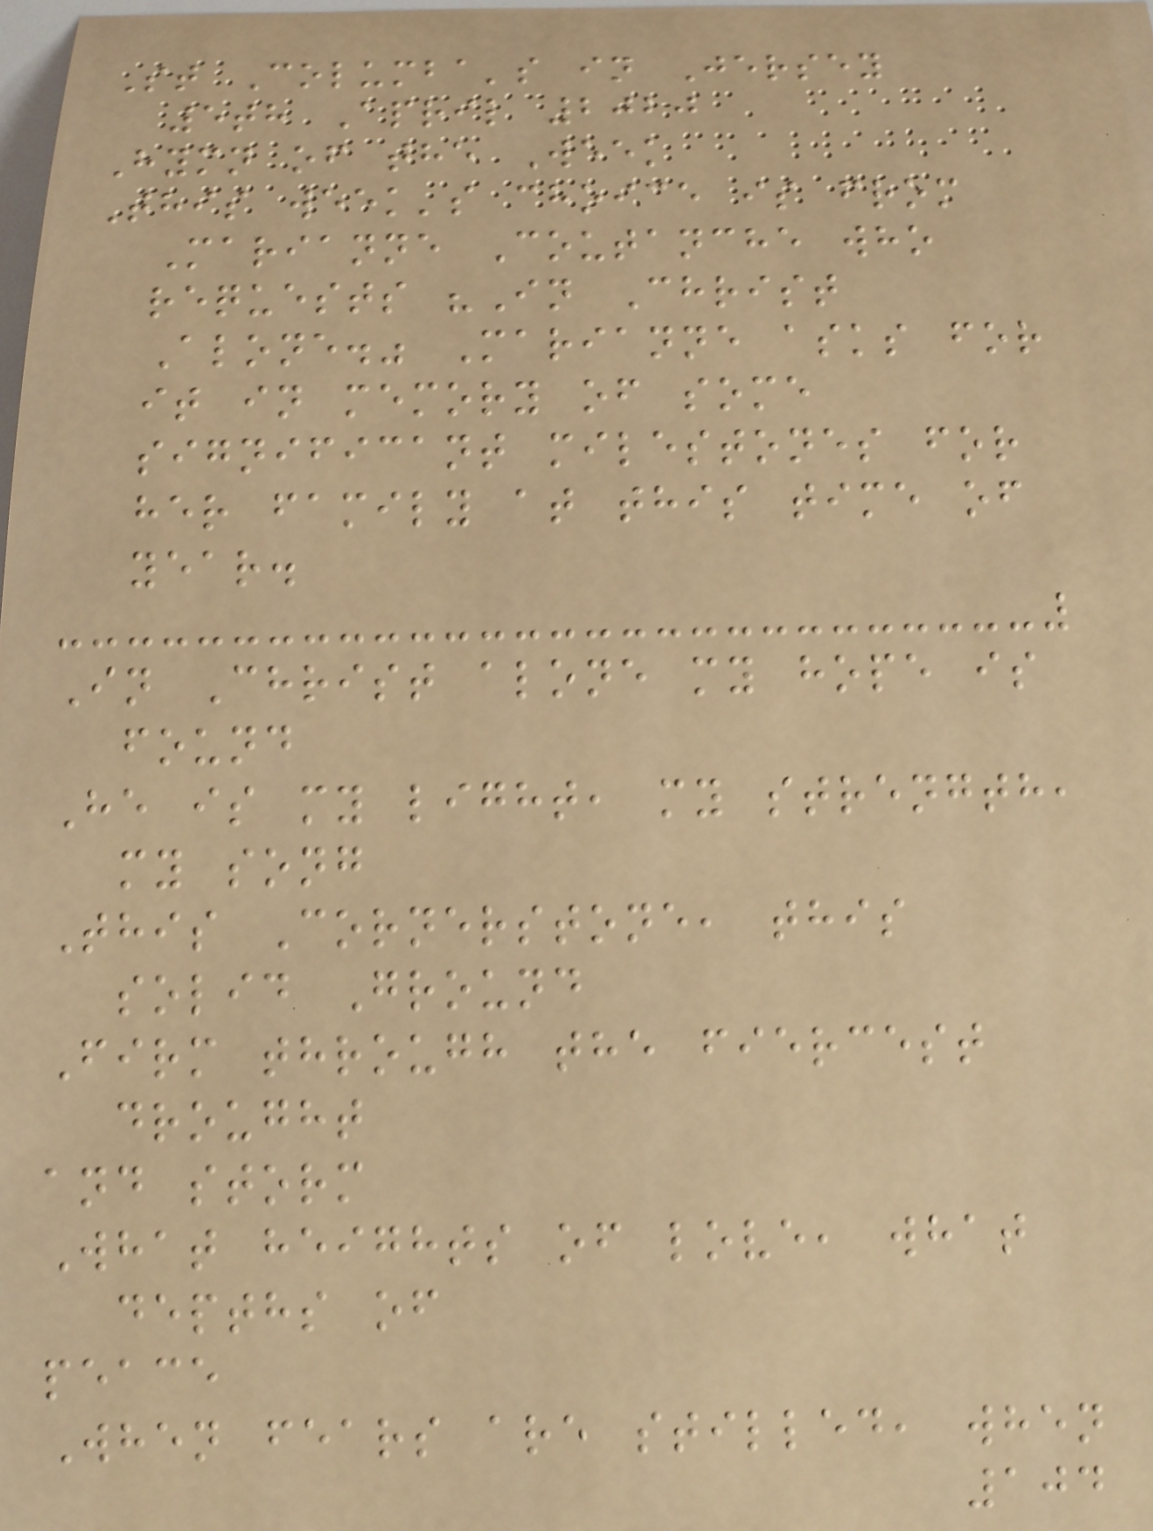St Columba's in Jersey
5th April 2020
Hymn of the Week
This week's choice is from
Marianne Coutanche who
requests "In Christ
Alone." Marianne asks for
it in memory of some
significant milestones for
her family at this time of
year.
In Christ alone my hope is
found
He is my light, my strength,
my song
This Cornerstone, this
solid Ground
Firm through the fiercest
drought
and storm
What heights of love, what
depths of
peace
When fears are stilled, when
104
